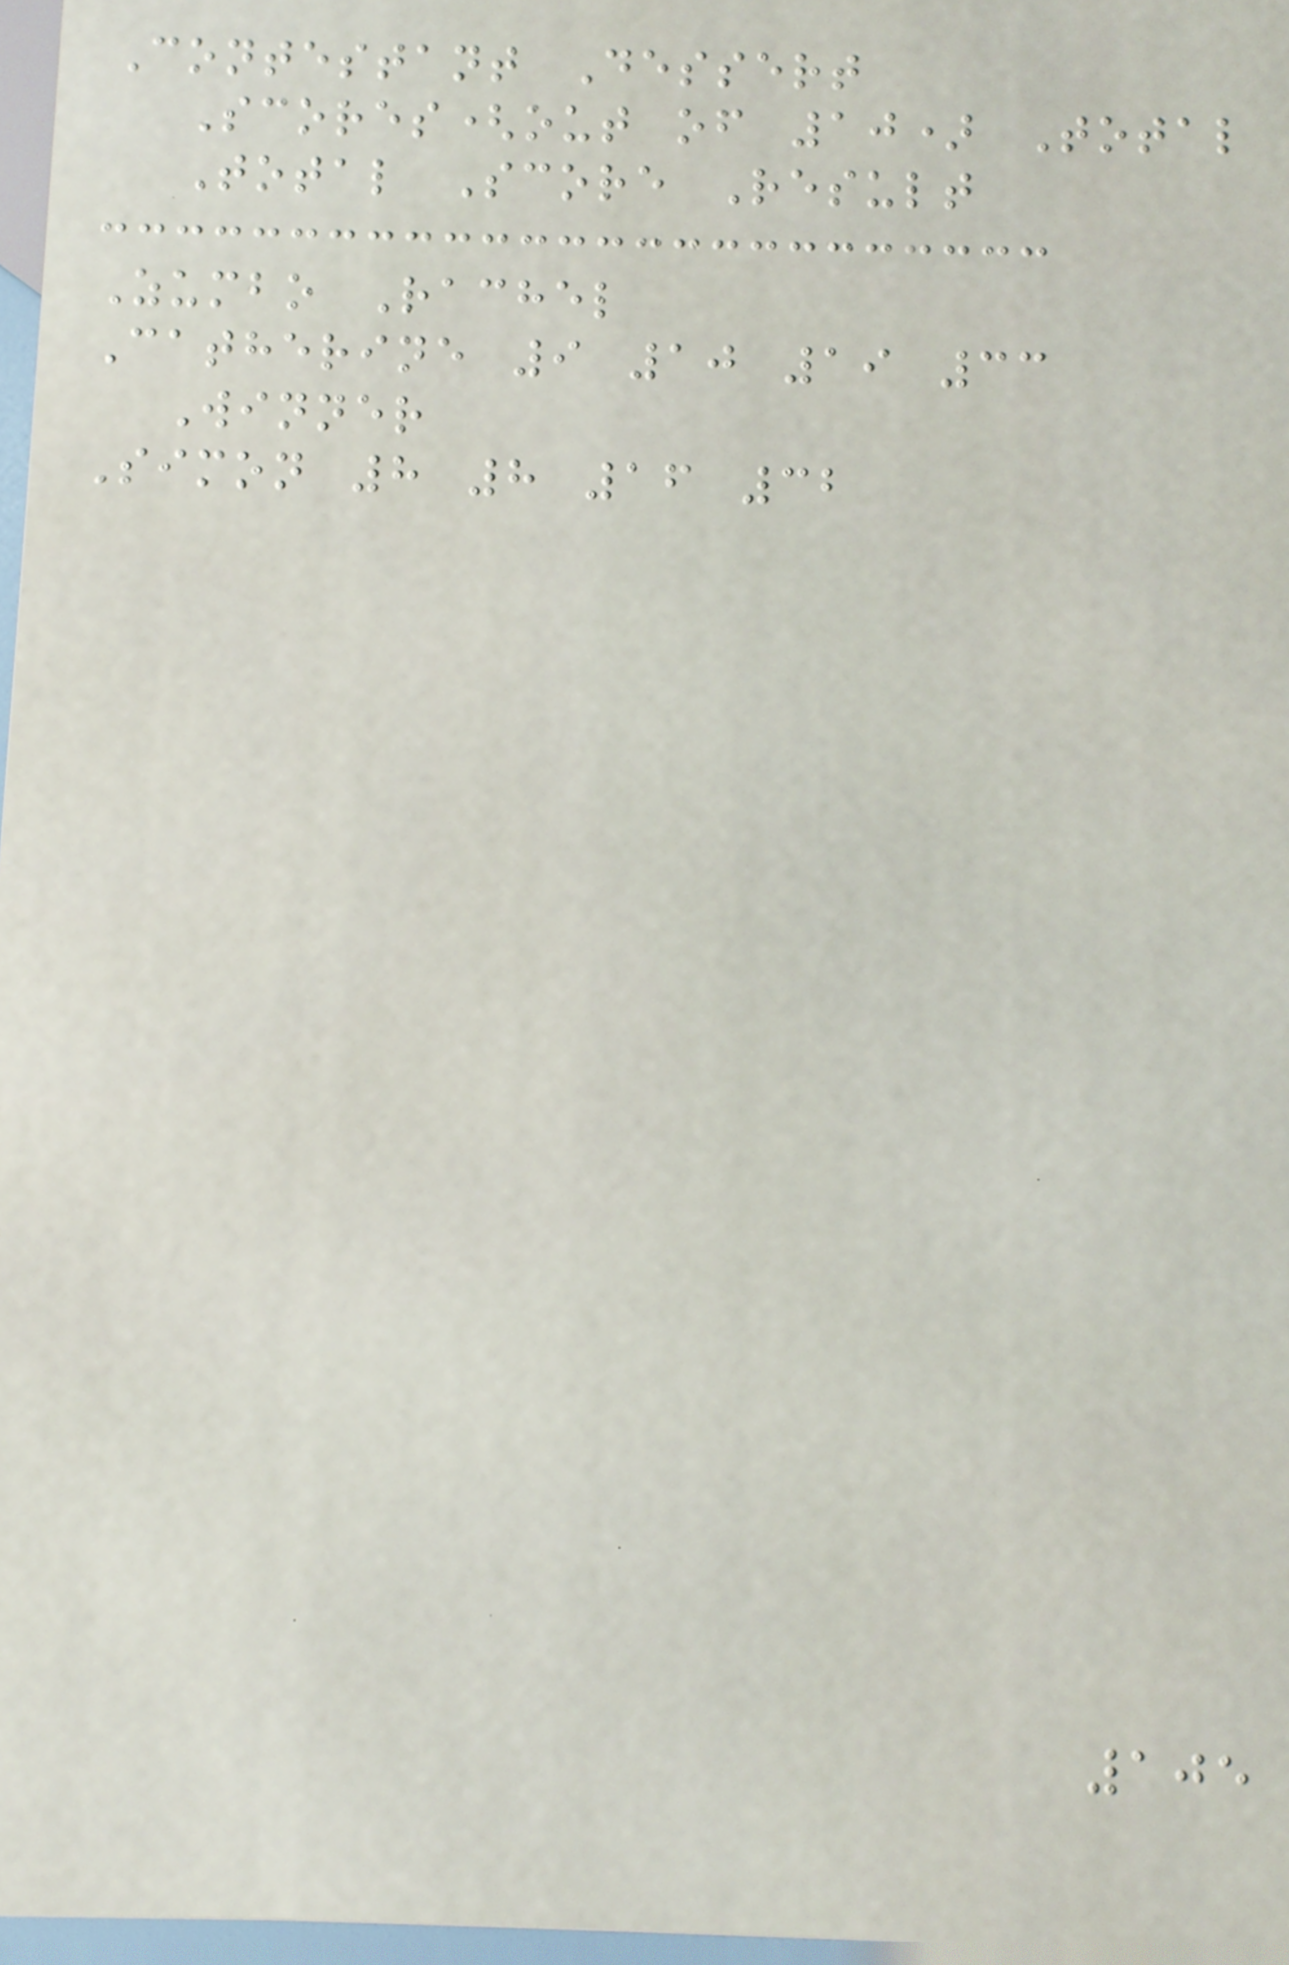Contestant Dessert
Scores(out of 10) Total
Total Score Result
Zumbo Rachel
Catherine 9 10 19 33
Winner
Simon 8 8 16 32
105
